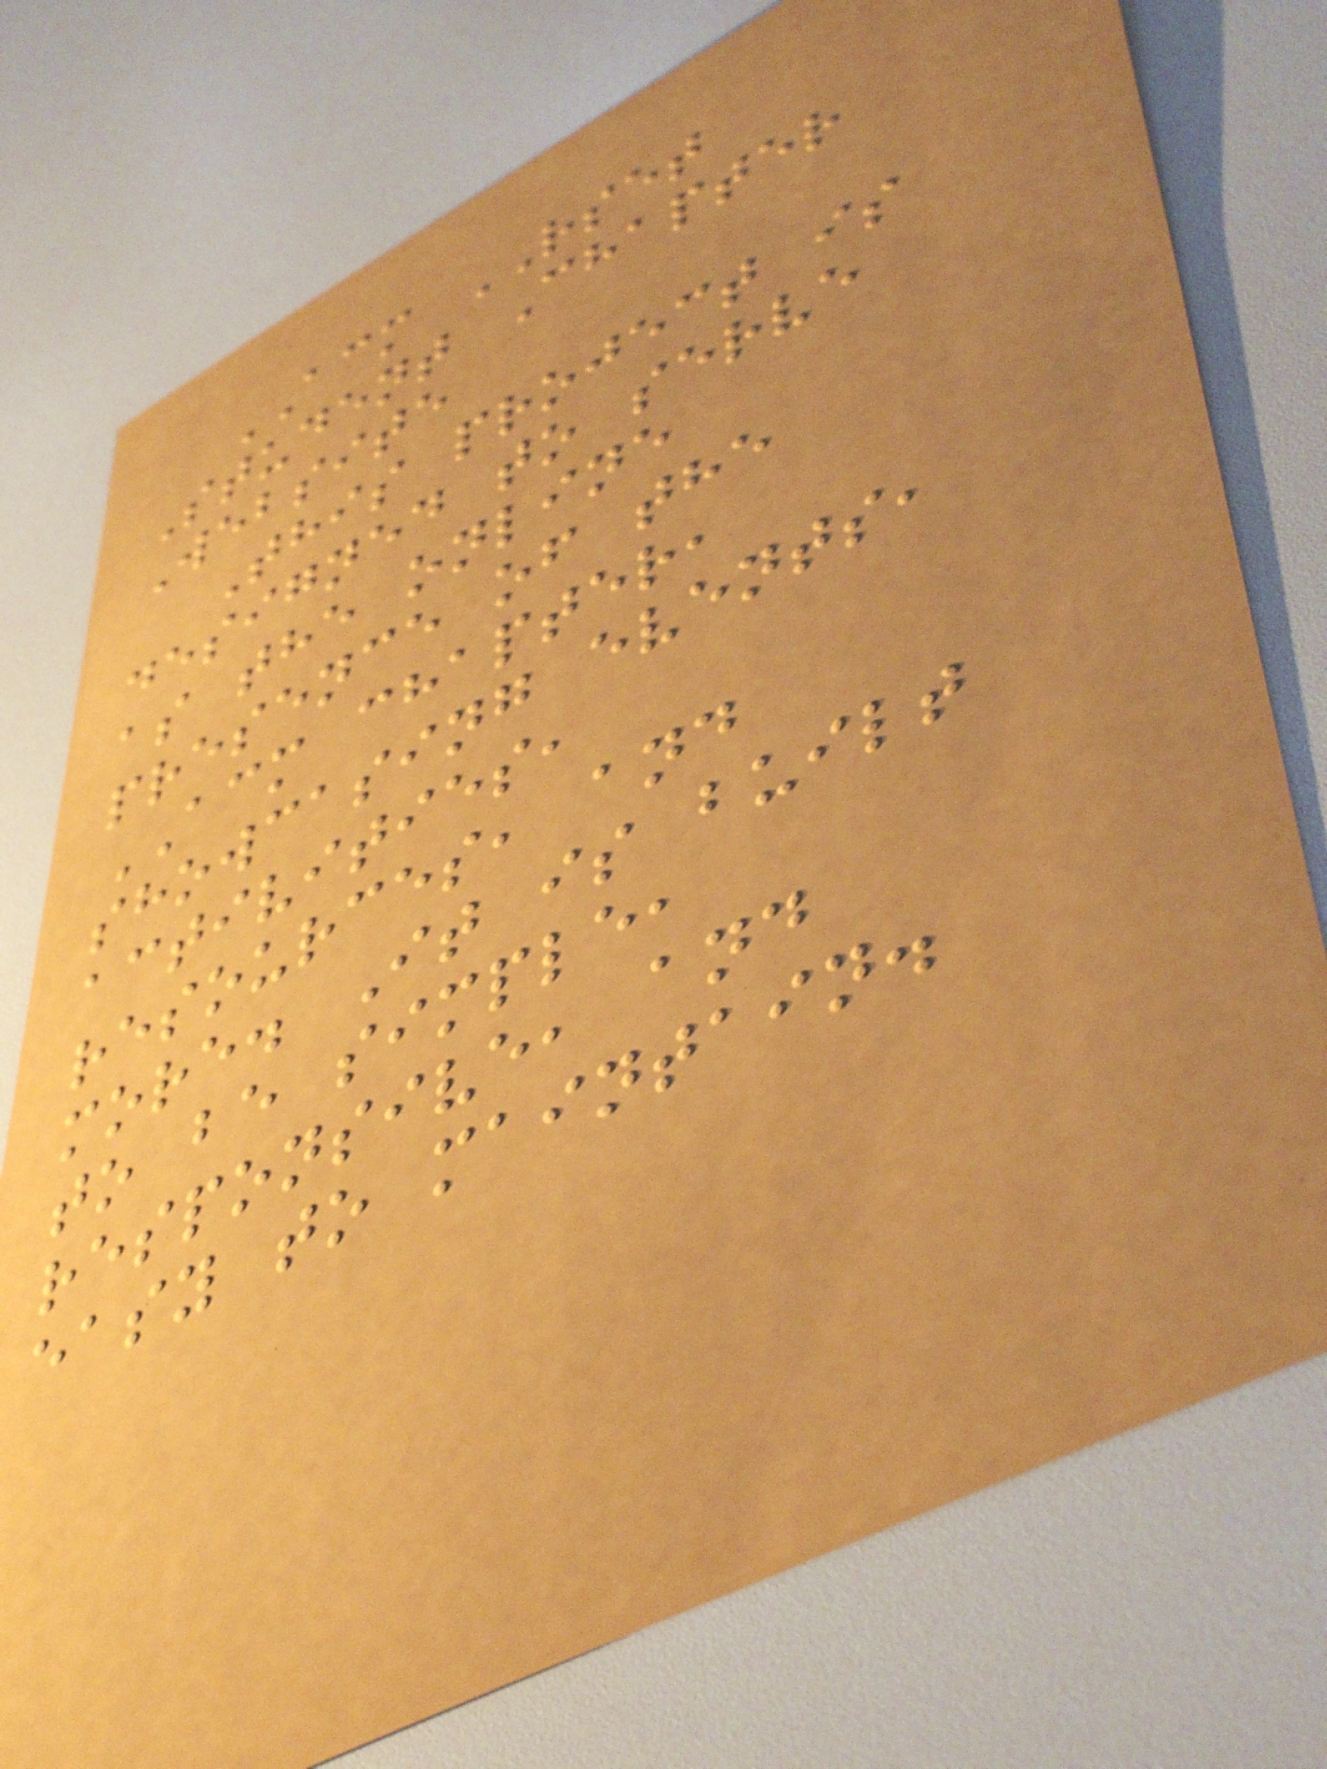ACM RSET
Student Chapter
Website
This project is
designed to serve
as the online
presence of the
ACM chapter,
showcasing events,
activities,
resources, and
more. It is built
to be simple,
responsive, and
easy to maintain.
